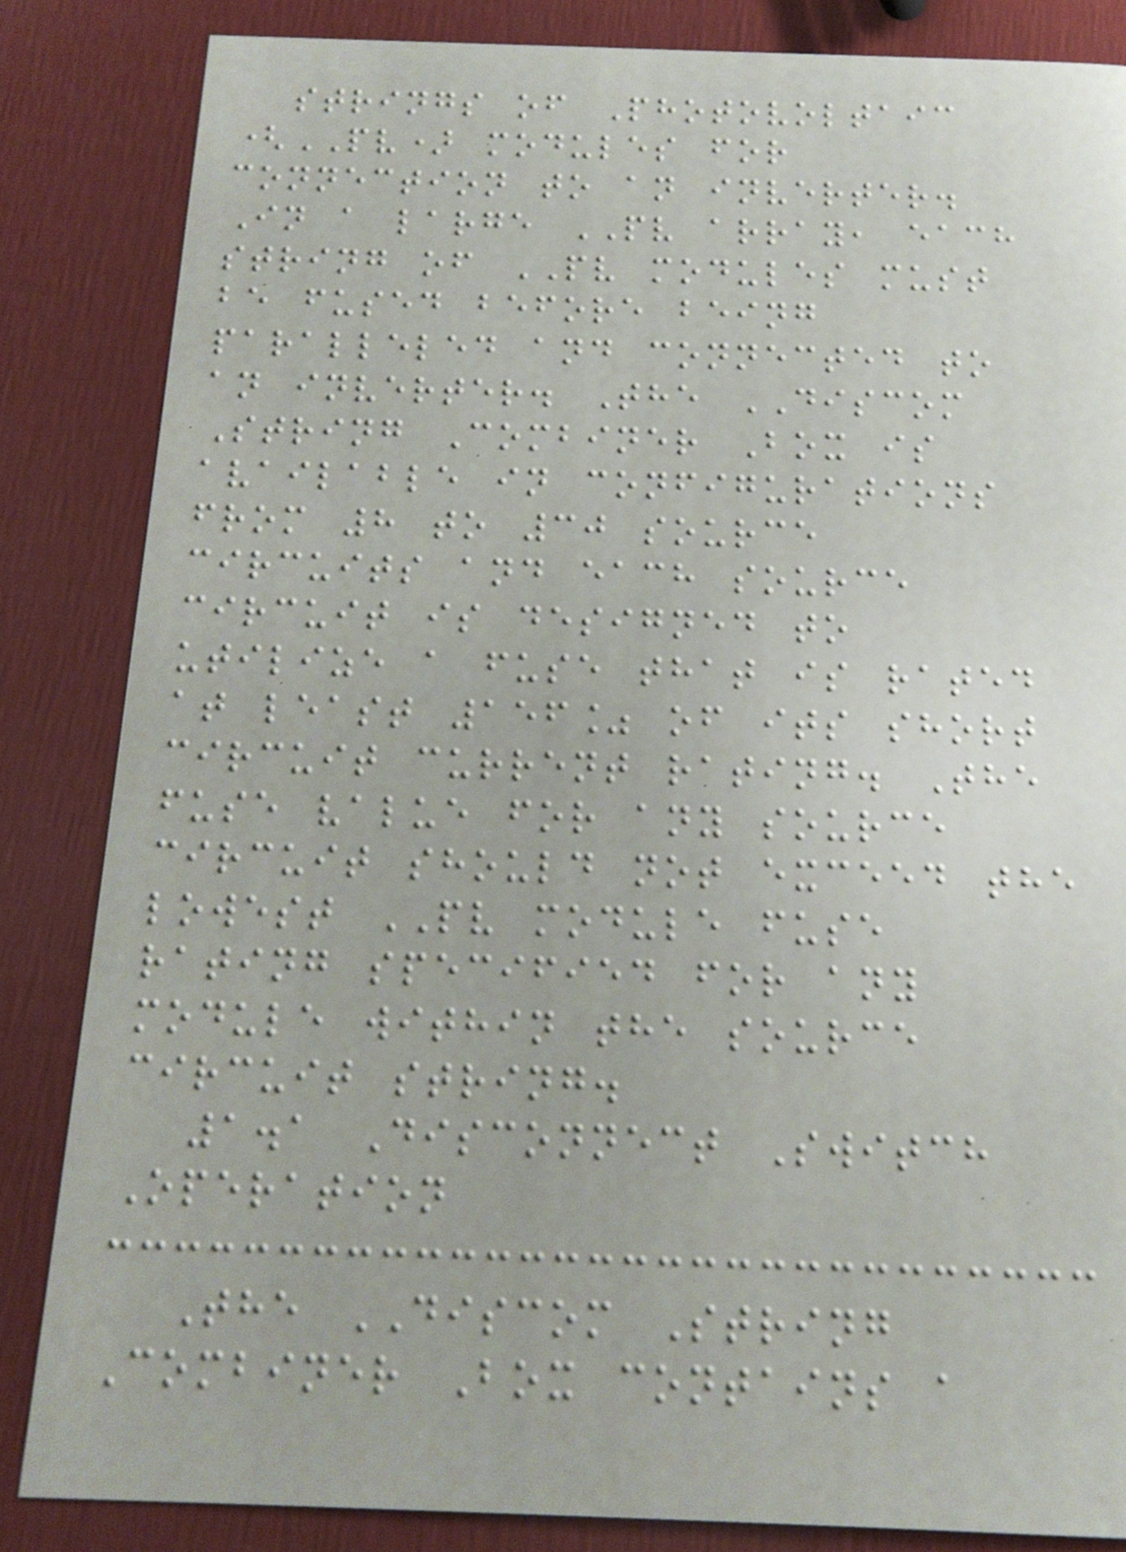strings of Photovoltaic
(PV) modules for
connection to an inverter.
In a large PV array, each
string of PV modules must
be fused before being
paralleled and connected to
an inverter. The DISCOM
String Combiner Box is
available in configurations
from 8 to 30 source
circuits and each source
circuit is designed to
utilize a fuse that is rated
at least 156% of its short
circuit current rating. The
fuse value for any source
circuit should not exceed the
lowest PV module fuse
rating specified for any
module within the source
circuit string.
1.1 Disconnect Switch
Operation
The DISCOM String
Combiner Box contains a
